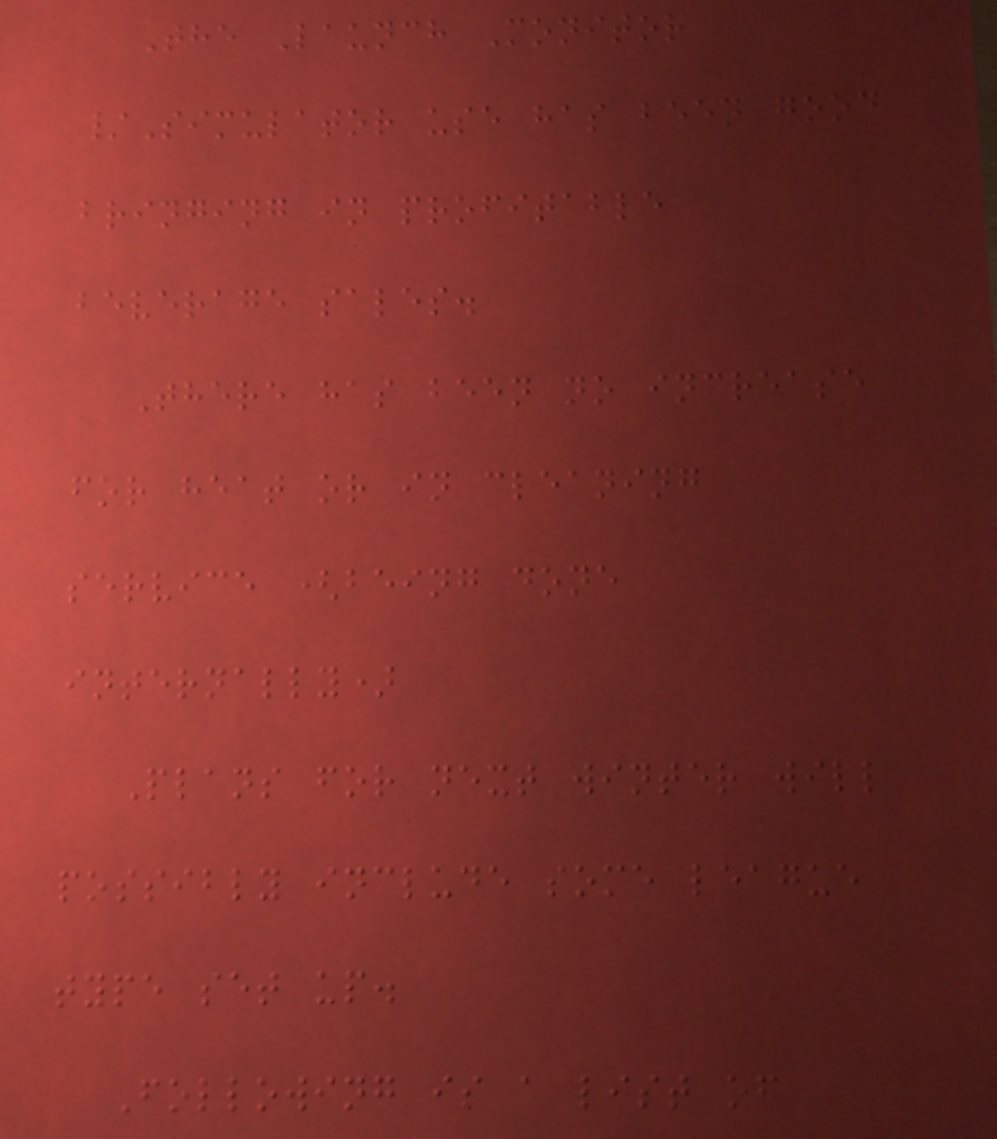The Launch Monitor
/Simulator use has been good
bringing in profitable
beverage sales.
There has been no increase
for heat or in cleaning
service (being done
internally)
Plans for next winter will
possibly include some league
type set up.
Following is a list of
